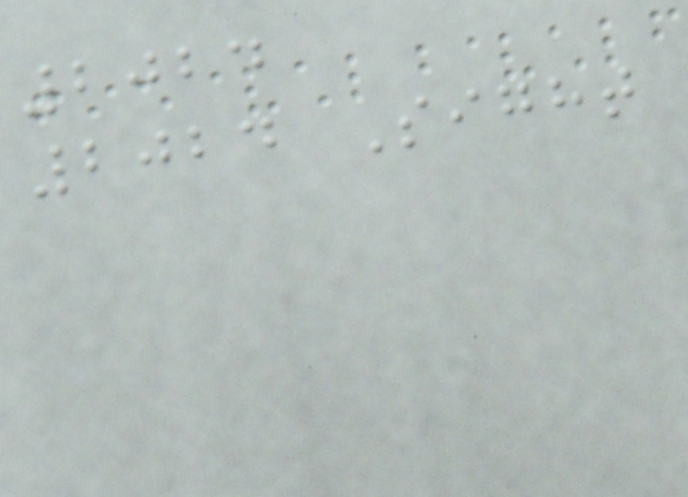2024
2024 Sight
